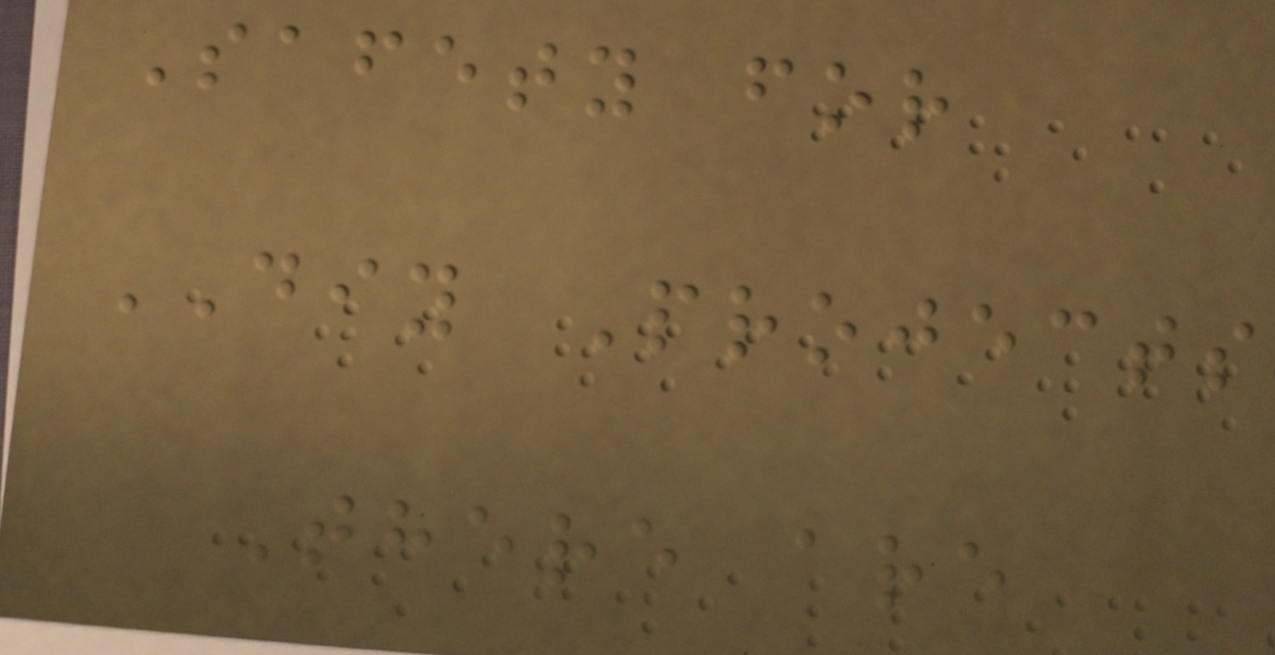Safety for
DIY Projects
There are
